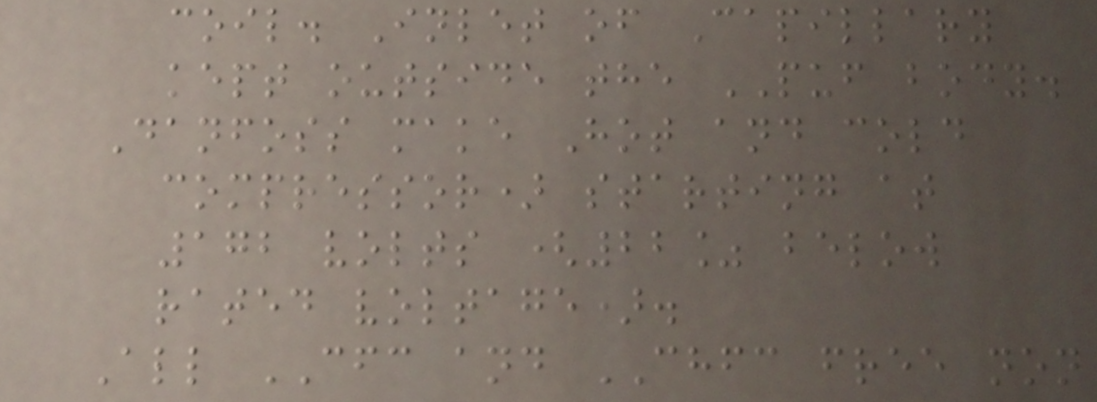coil. Inlet of Capillary
kept outside the PUF body.
Danfoss make Hot and cold
compressor) starting at
172 volts (22% below
rated voltage).
All CFC and CHFC free non
